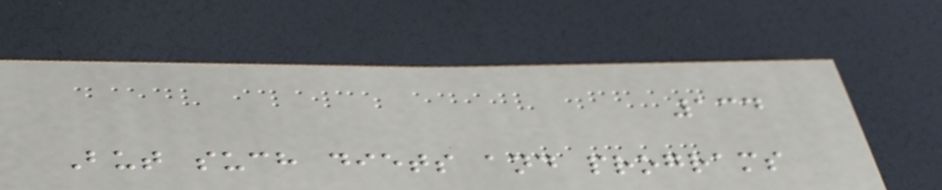134
But such diets and programs
